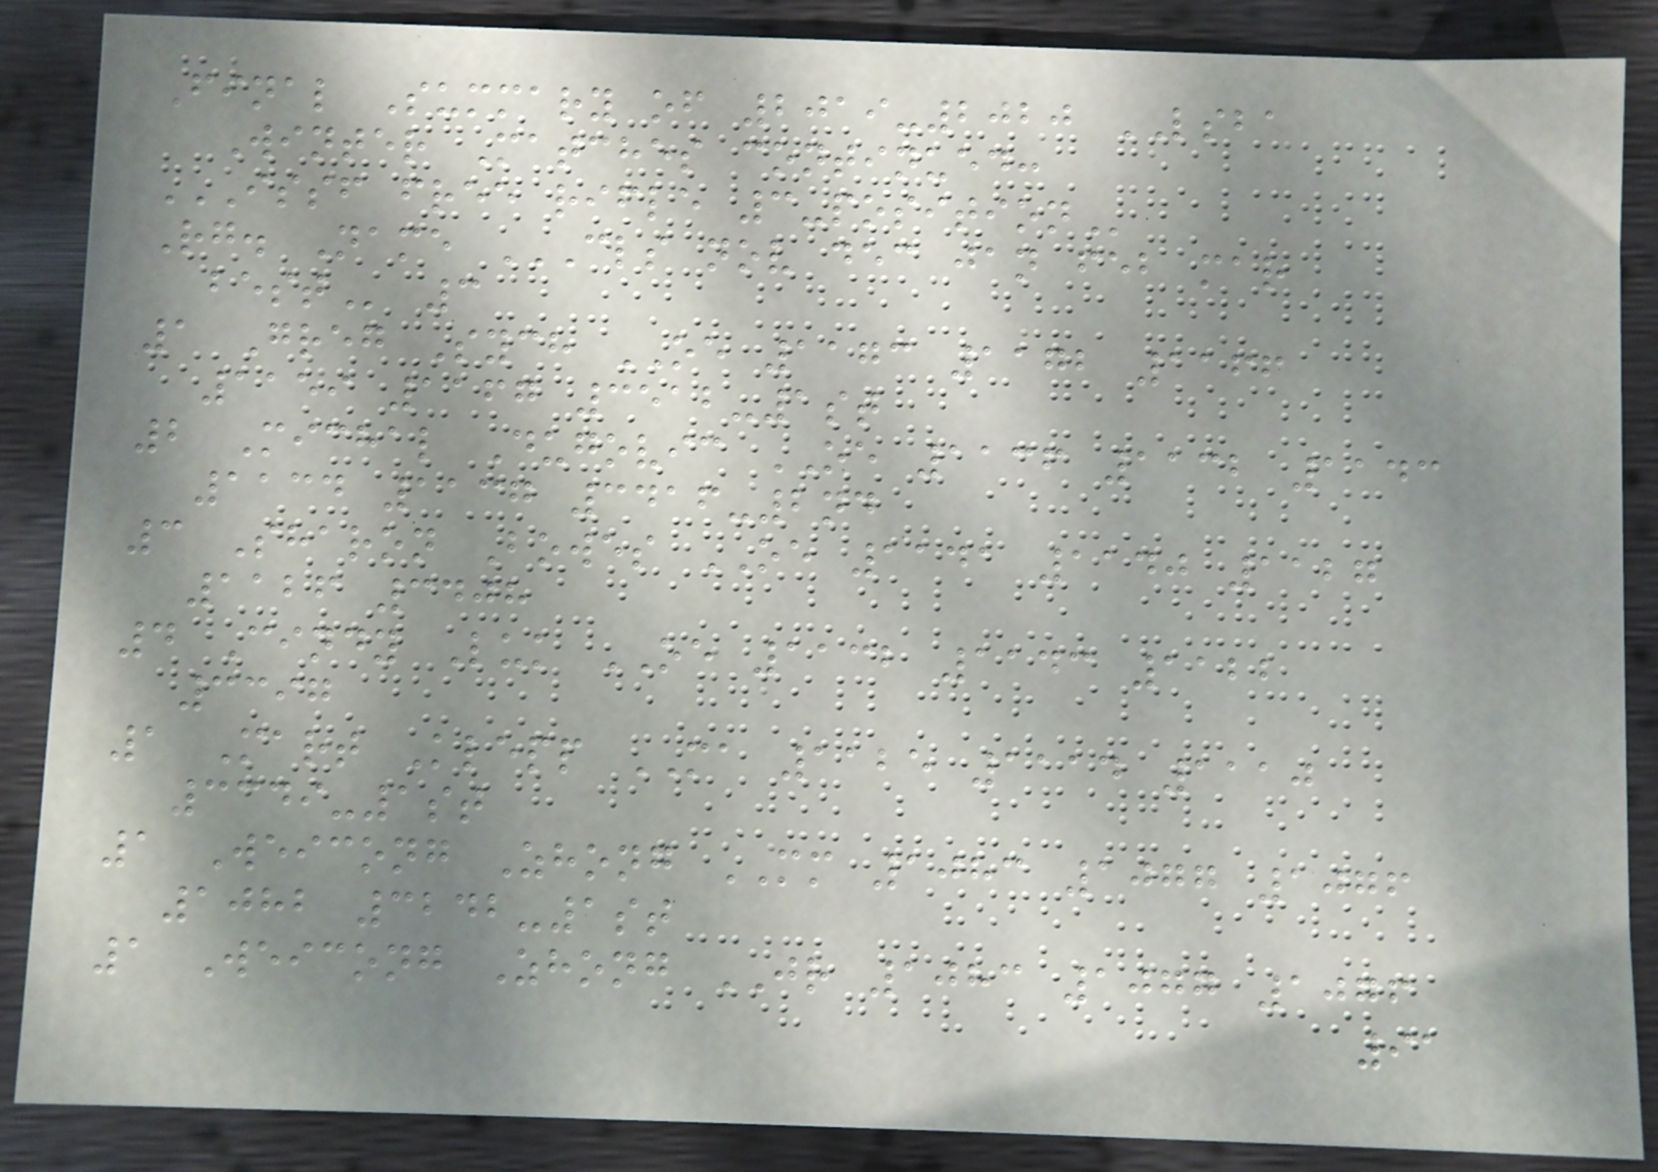Final Summary of 2019-2020 LSBA
Winter Matches continued:
ISSF FREE RIFLE 3-POSITION
Rg. Name CLS NOV DEC JAN FEB MAR
BEST 3
1 Greg Sych OE 1173 1172 1166
1159 1167 3512-1st
2 Michal Dugovic OE 1136 1132 1143
1134 1137 3416-2nd
3 Sharon Bowes OE 1141 1140 1127
1126 3408
4 Cindy Luk OE 1132 1143 1122
3397
1 Mart Klepp MA 1125 1114 1110
3349-1st
1 Weicong Zhong MM 1083 1077 1076
1082 3242-1st
1 Weicong Zhong JR 1083 1077 1076
91
